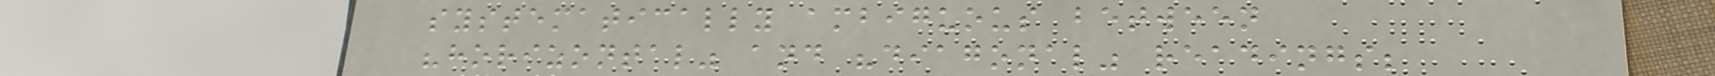systematically ambiguous between
"horizontal" and "diagonal" readings;
